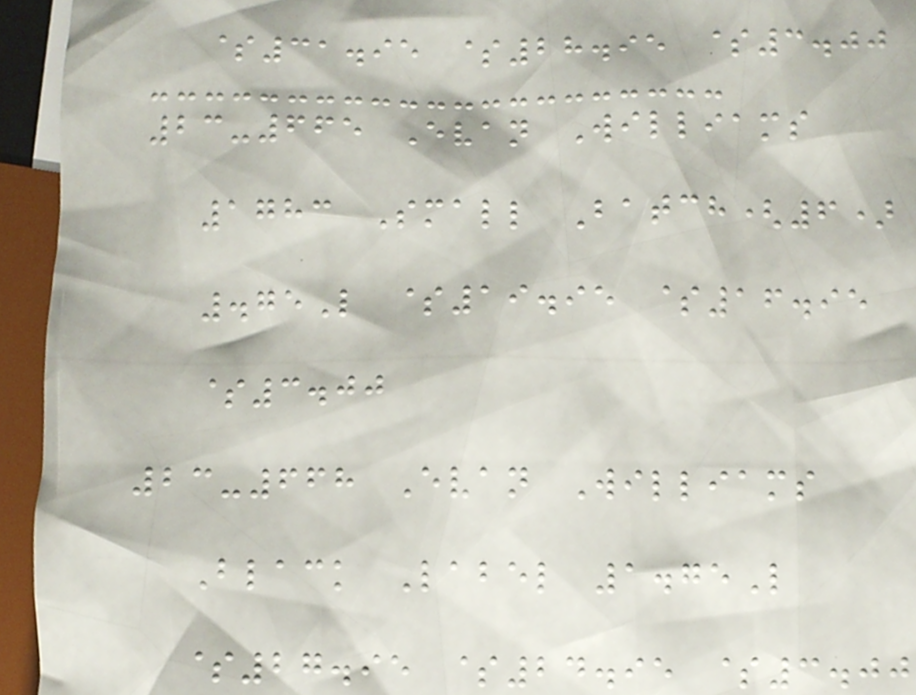$31.95 $28.95 $3.00
23-665 Evan Williams
1783 Small Batch(6)
.75L $19.95 $16.95
$3.00
23-668 Evan Williams
Black Label 1.75L
$27.95 $24.95 $3.00
